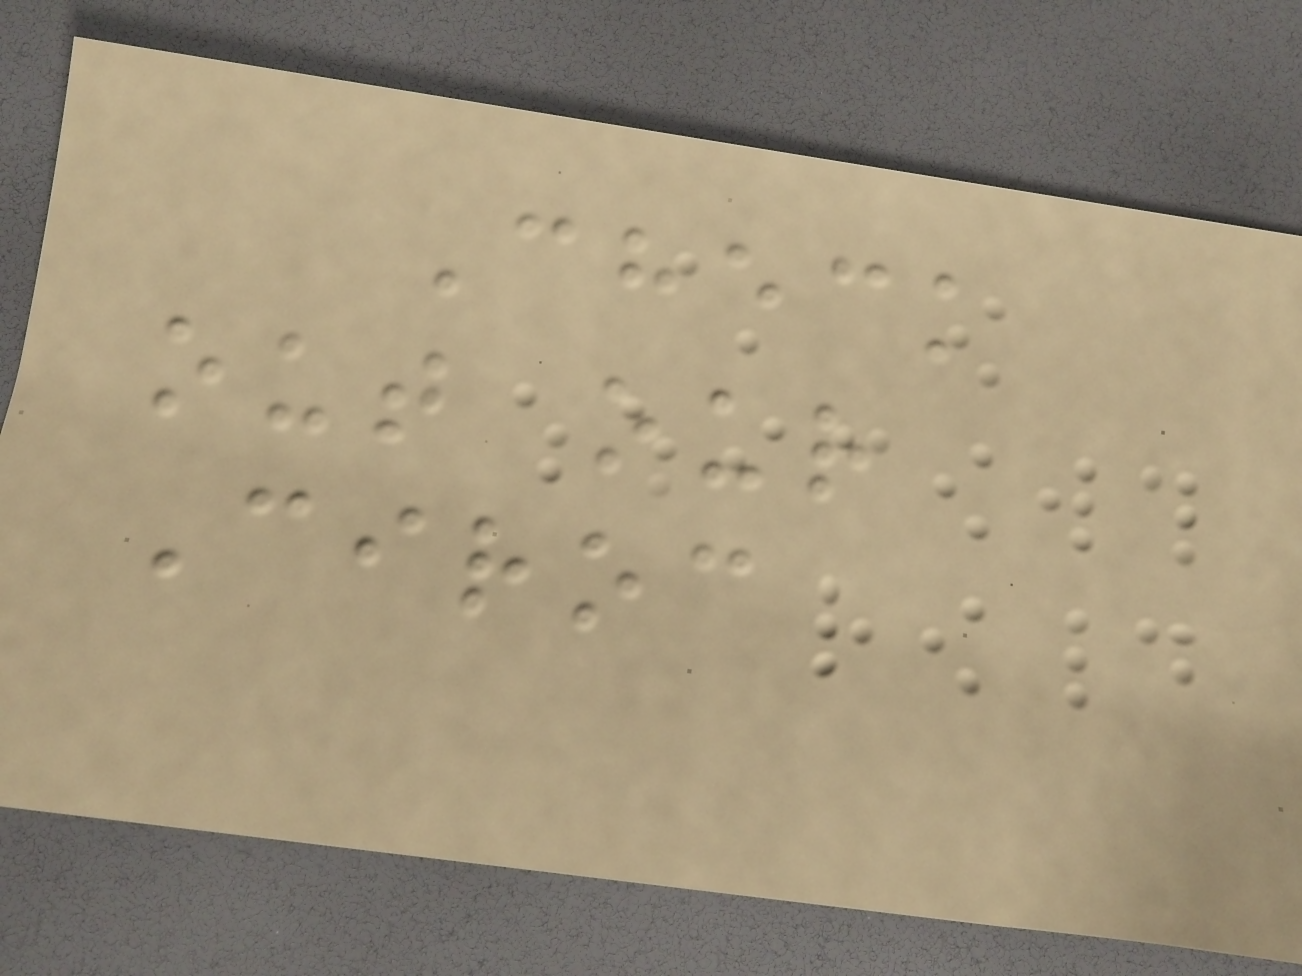Check
out our
Ciroc
